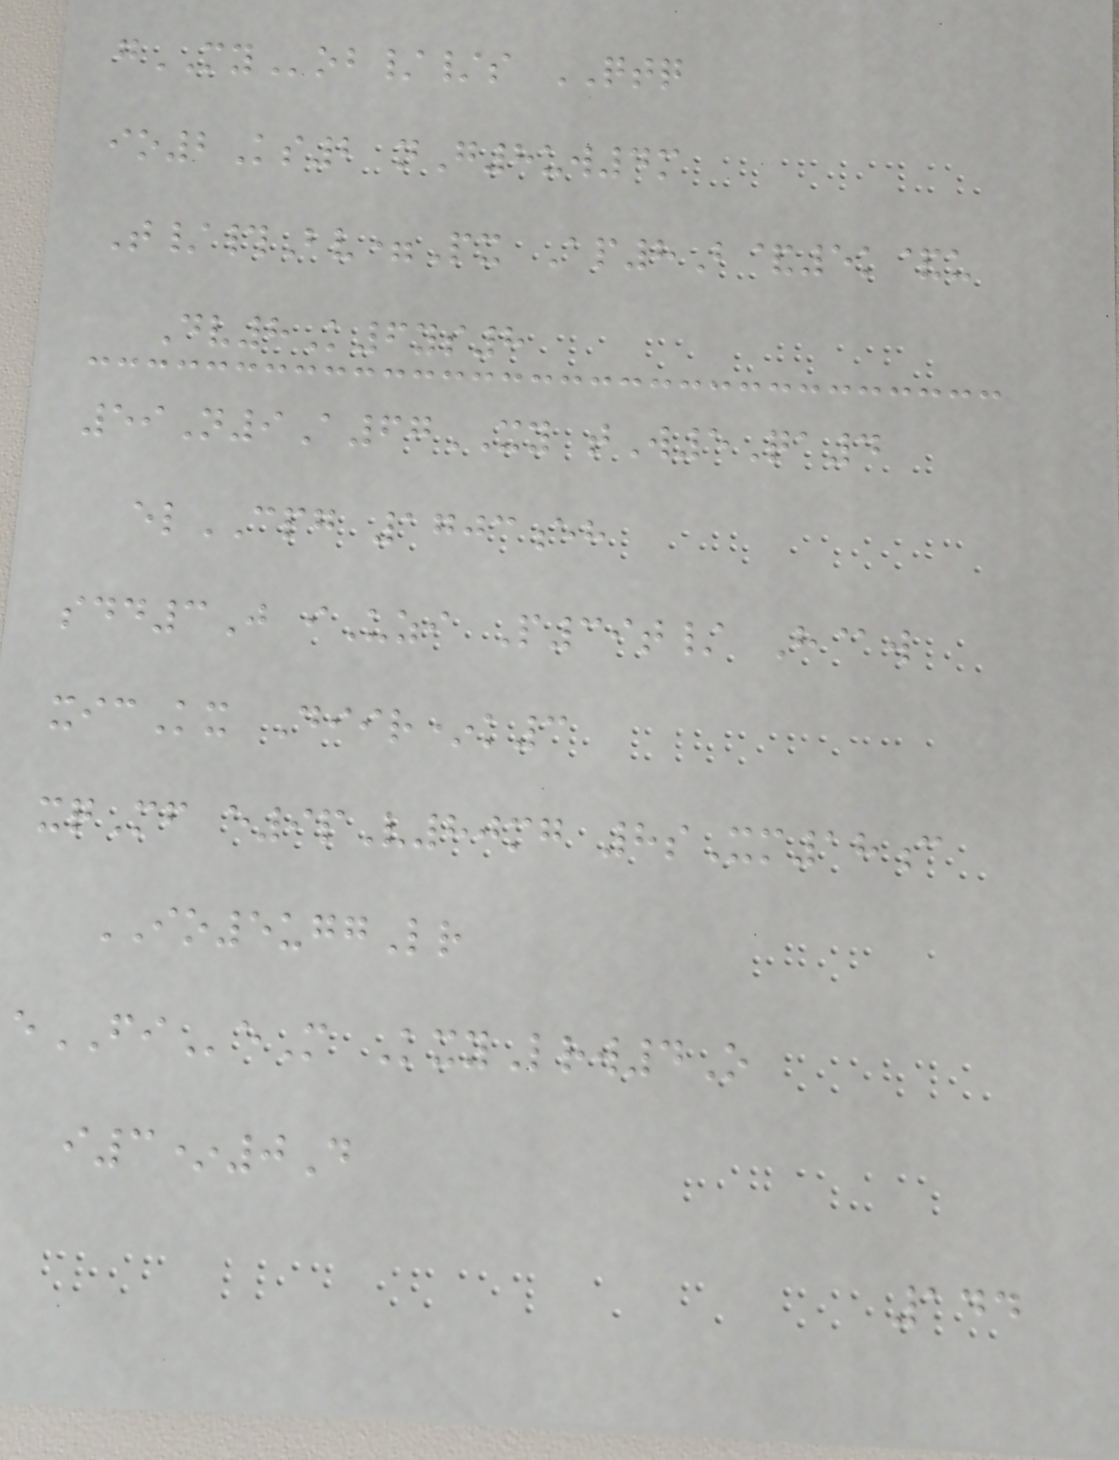gMYob//s QTQ
io2Ks2 nG8uw4m
T/#Bv=Px Ap8B&5k&u
Dv8K6ys8
59N9A67XY tW5Qa4
elCPG 1703eh
sdd3J iUzi P39t/ H@w
xicKx Diir*k3
xqMf e9pV80mg 8sXm18c
IO5uggLr
eFIeM KxyLrw4O
i3*0D
144
